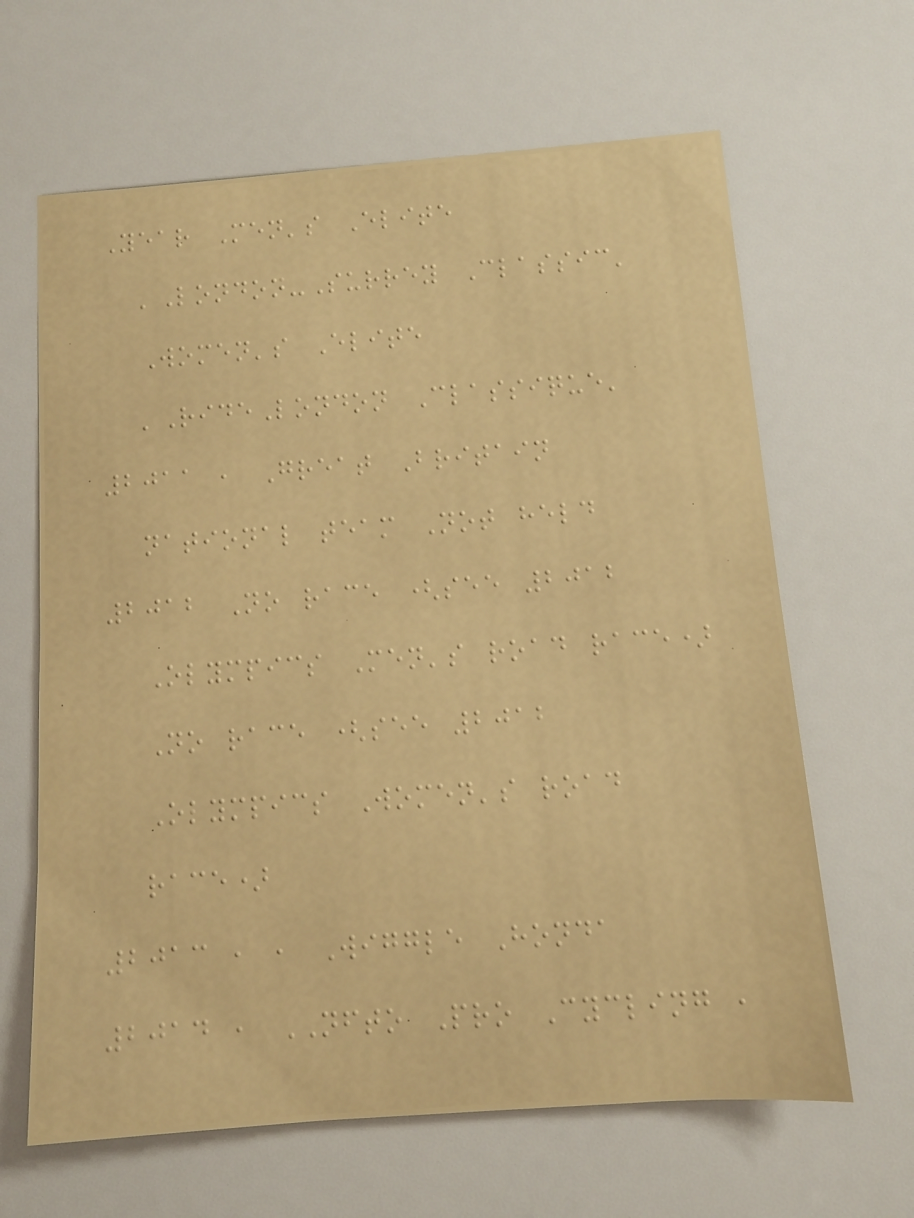Year Men's Elite
'London-Surrey Classic'
Women's Elite
'RideLondon Classique'
2011 , Great Britain
national team Not held
2012 No race (see 2012
Olympics Men's road race)
No race (see 2012
Olympics Women's road
race)
2013 , , Wiggle Honda
2014 , NFTO Pro Cycling ,
